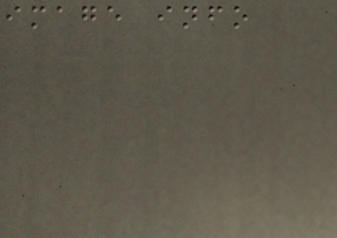image info
